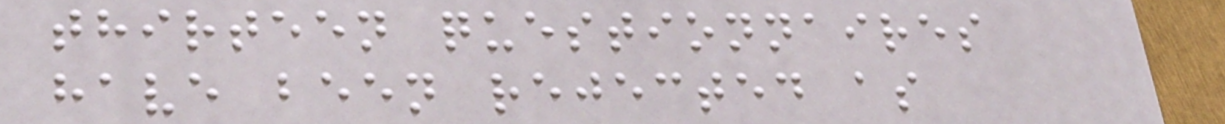thirteen questionnaires
have been rejected as
